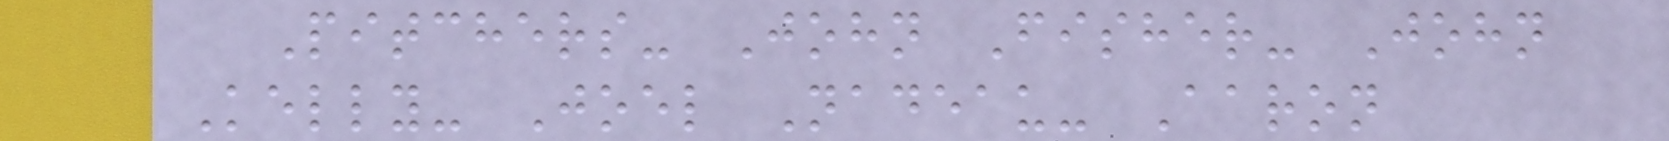Pitchers- John Fisher- John
Kelly- Joel Nadeau- Aaron
